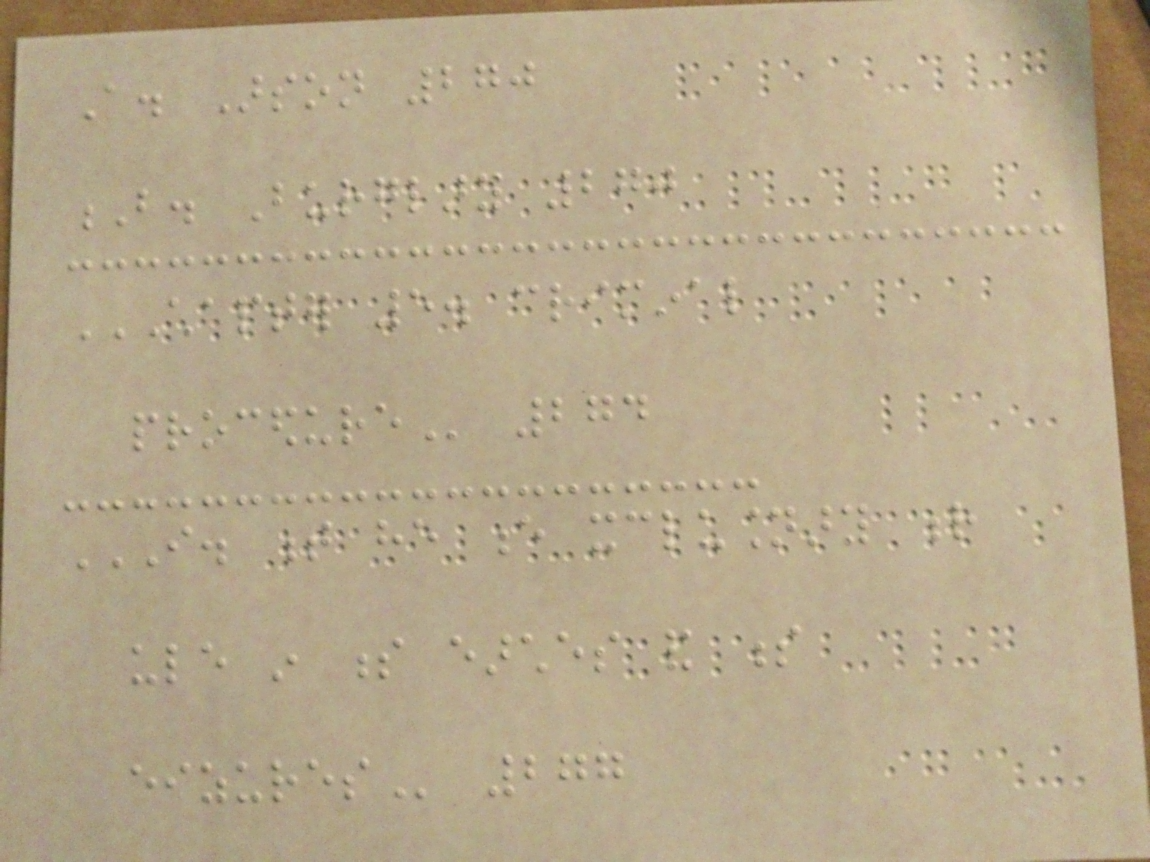A. Arson 270
B. Burglary 270
CHAPTER 5. CRIMINAL
PROCEDURE 274
I. T HE E XCLUSIONARY R
ULE IN S EARCHES AND S
EIZURES 277
